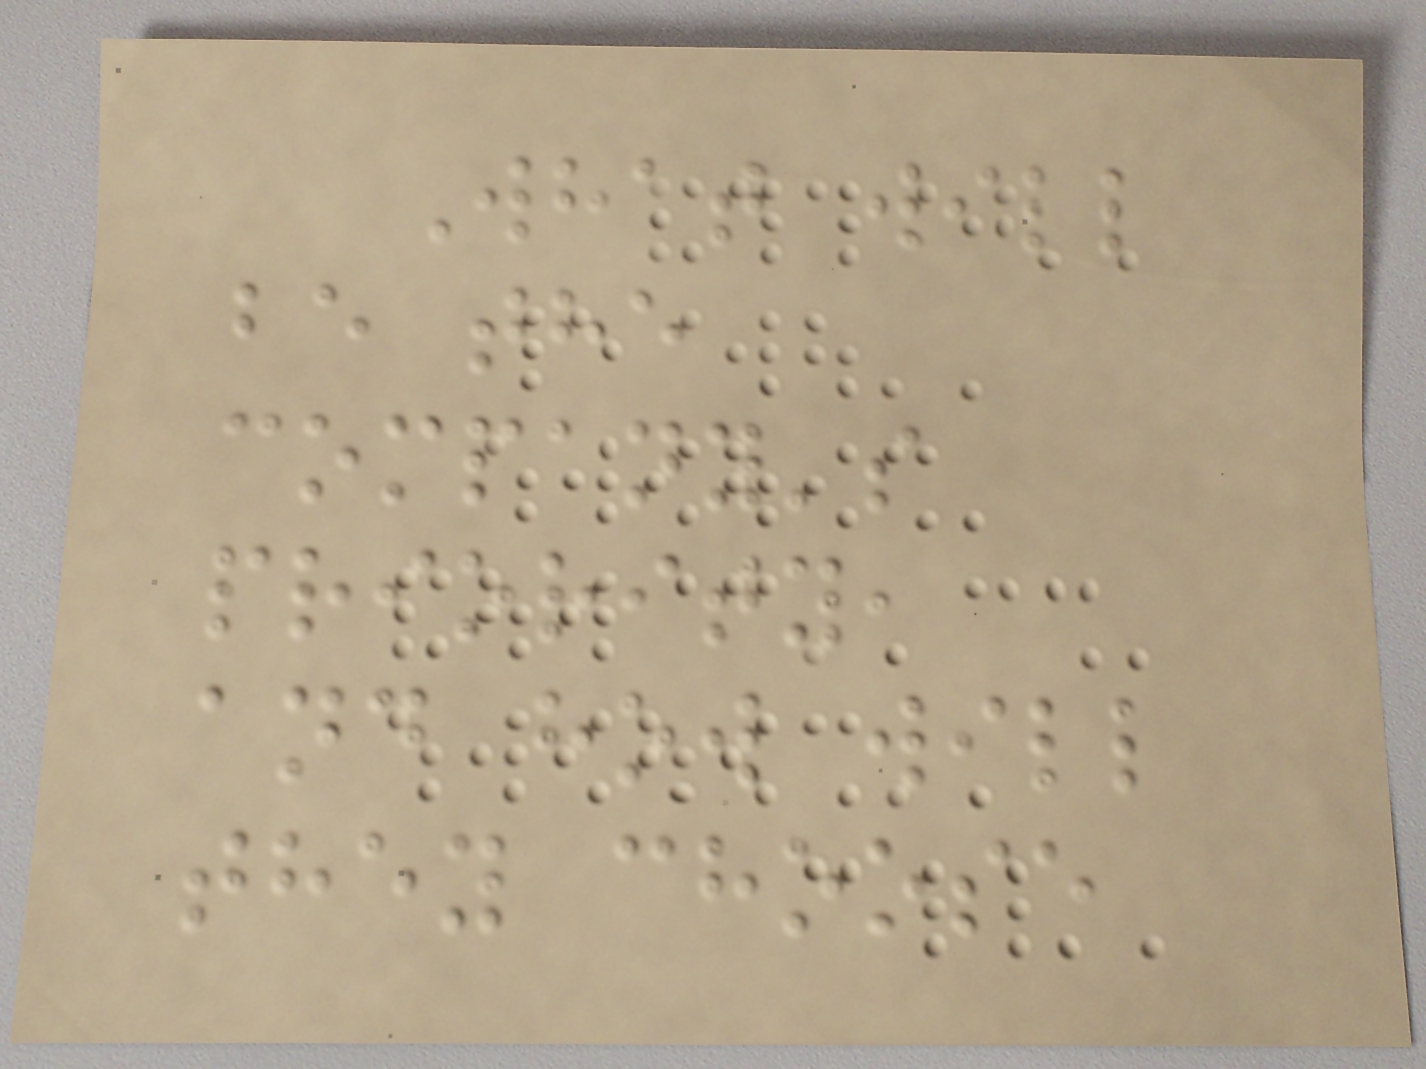What will
be the
company's
priority,
and how will
they choose
